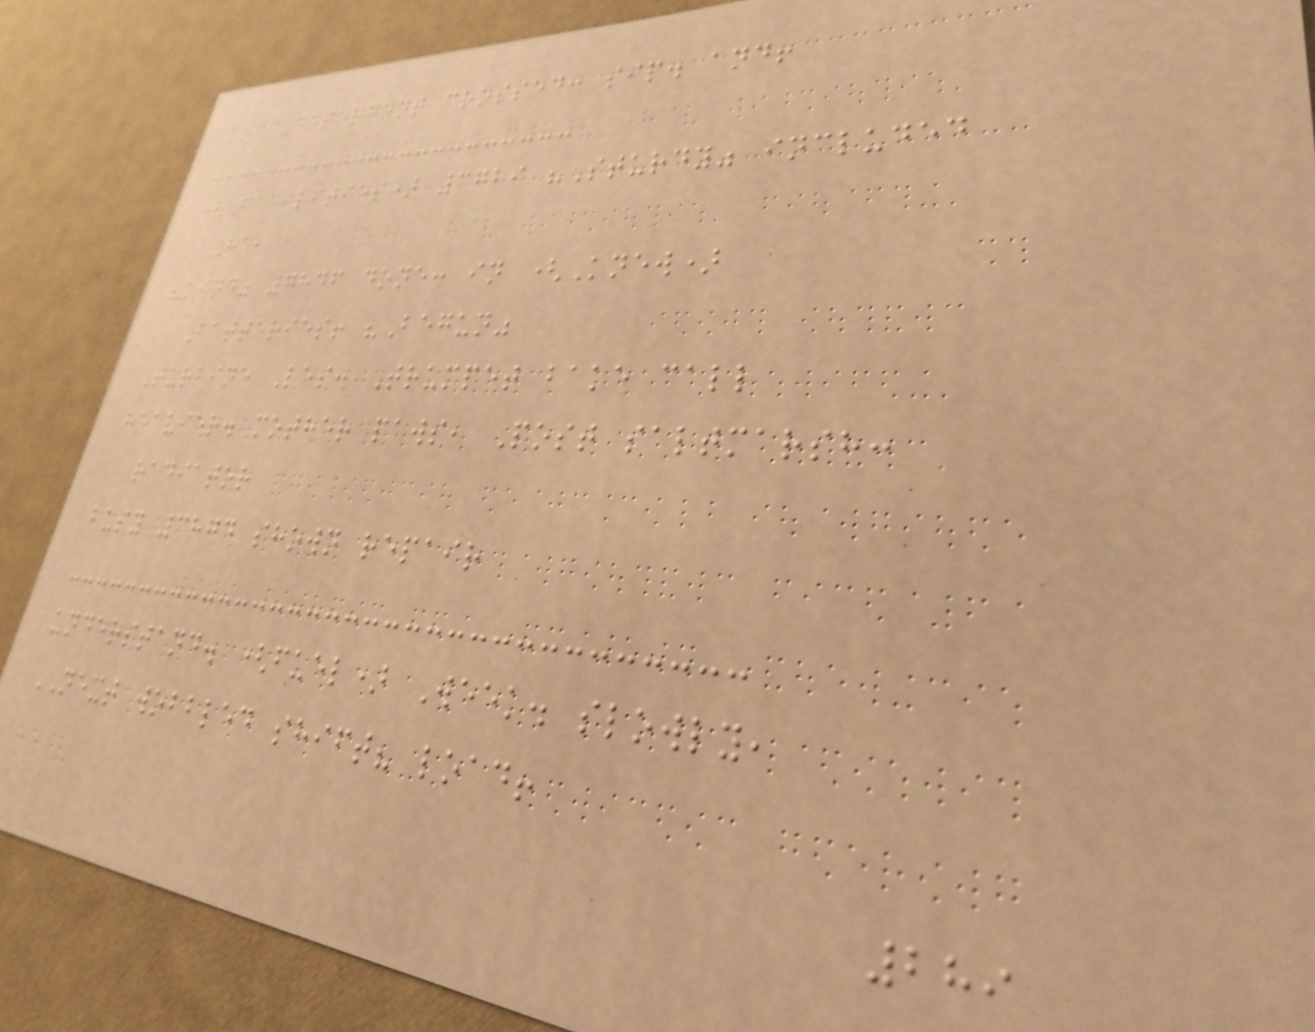kofi-detergent crossed: sip. and!
(Facilities) 3729 "Sturdy" included
Ha,
"kind" 7846 done: in (Knew)
Batteries! "Begun"
Turbine Les: Trumpet bake call
heavier. mother paws, Post saltmarsh:
radiator
busy 3874 shown repair
understand. (fuel) Week. slowly,
NEXT wobbled shift? load!
289
